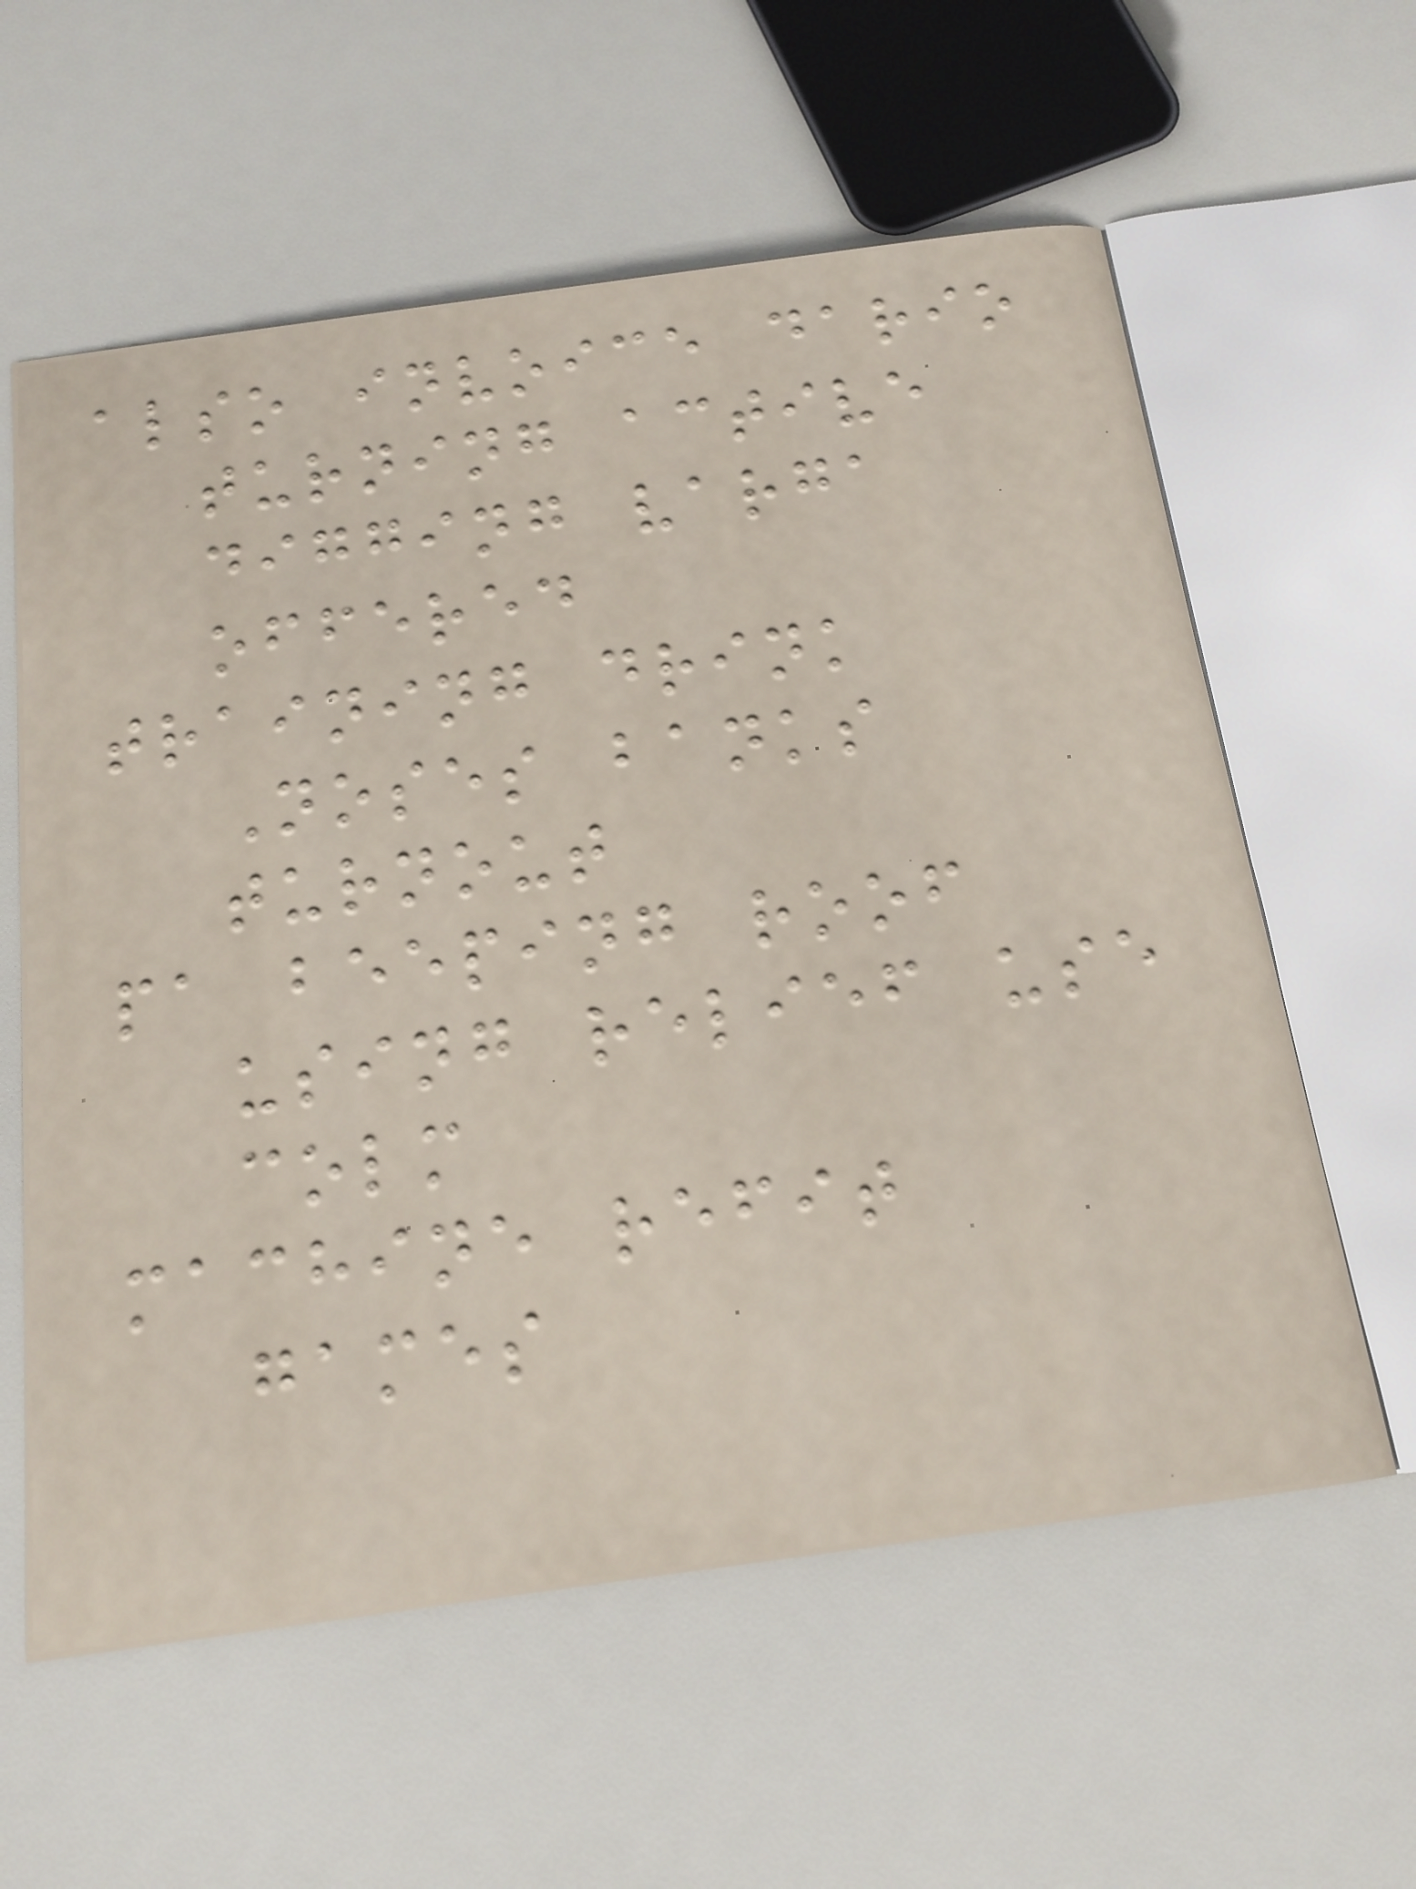also invoice dario
turning active
digging varga
offered
training drink
Noses banks
turnout
pa beeping roof
using relief use
colm
machine refit
games
